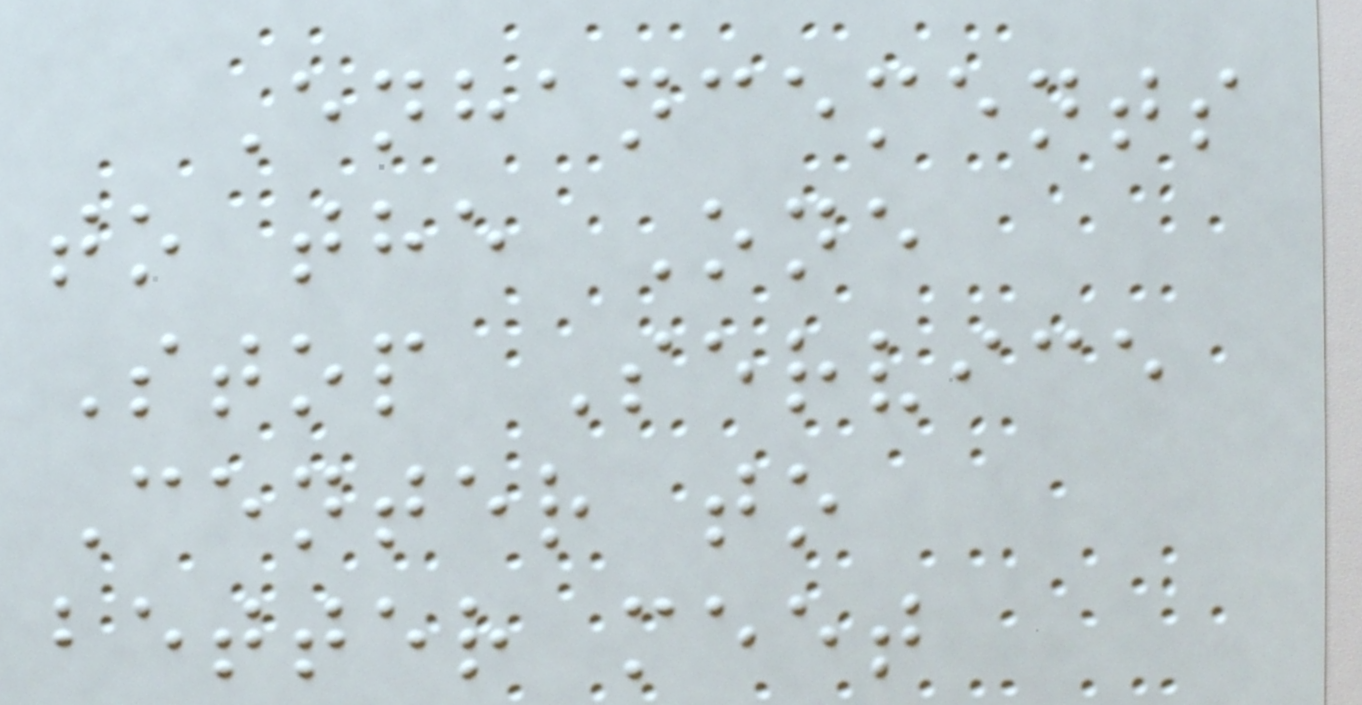Enhancements
to the One
Stop Service
Center to
better meet
